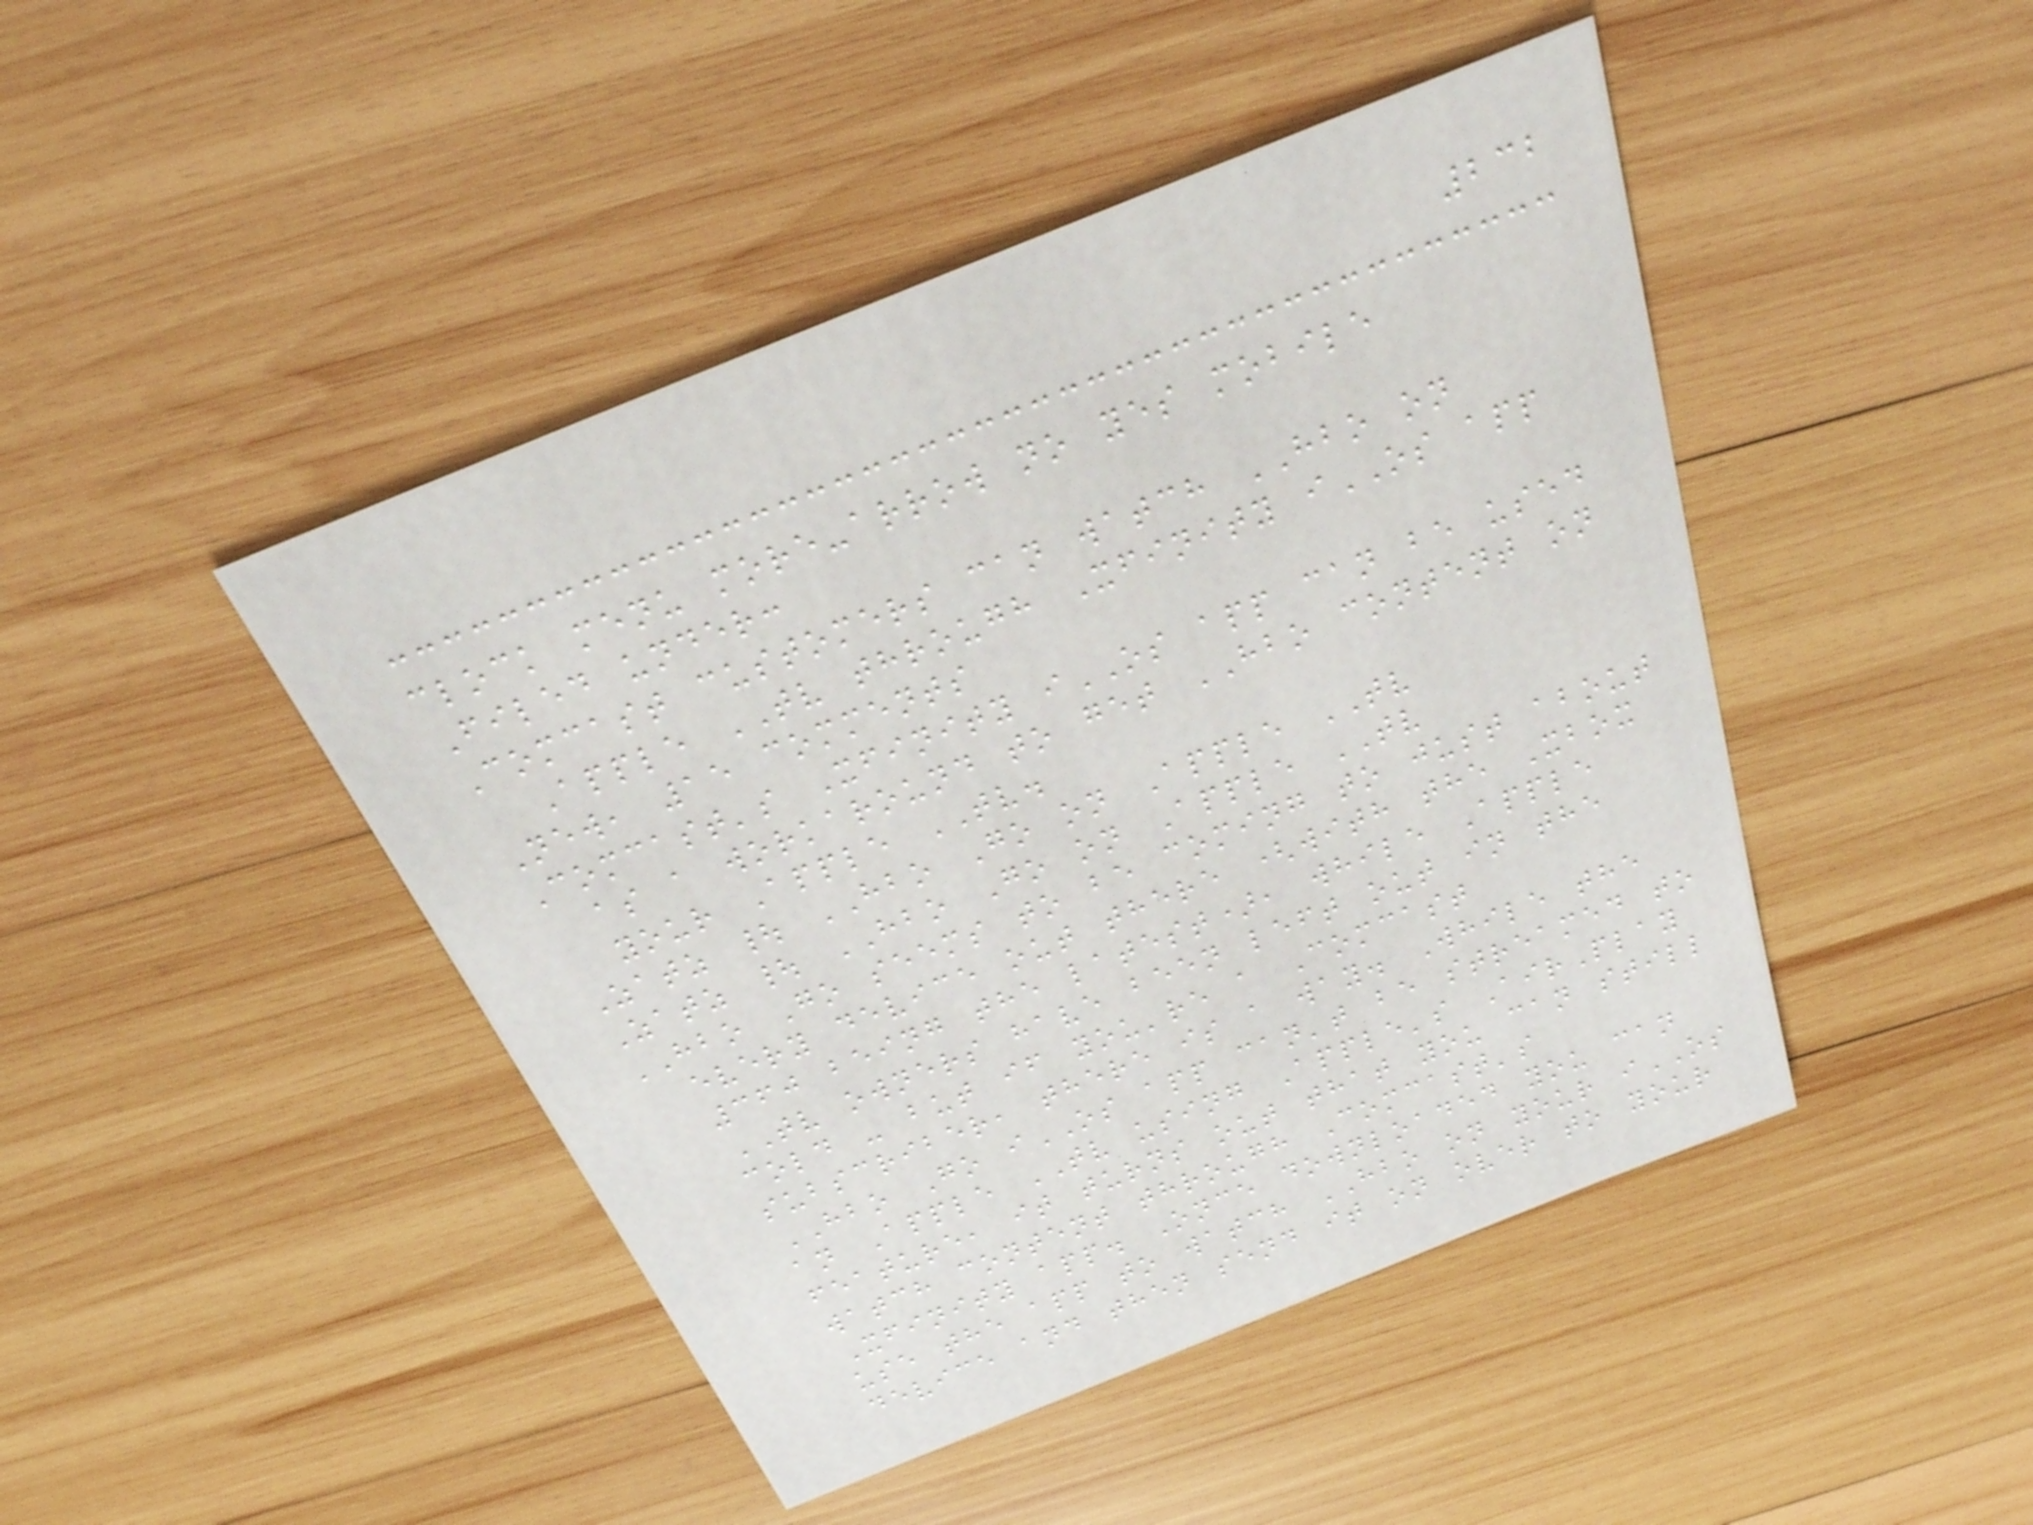232
clock menu more-arrow no yes mobile
Filed under:
Comcast customers can watch HBO on
Apple TV through Xfinity iOS app
New, 15 comments
Comcast's Xfinity iOS app can be used
as a workaround to get HBO content on
your Apple TV.
Zatz | HBO Go on Apple TV
Zatz | HBO Go on Apple TV
HBO Go seems to be coming to just about
every device out there (with the Xbox
360 being the latest), while Apple
TV owners have been left out in the
cold - but if you're a Comcast
subscriber, there is a way. While the
HBO Go iOS app can't be streamed to
an Apple TV using Apple's AirPlay
feature, it turns out that you can still
watch content through Comcast's
Xfinity app. Once downloaded you can
use the app to watch HBO on your iOS
device and then send it on over to your
